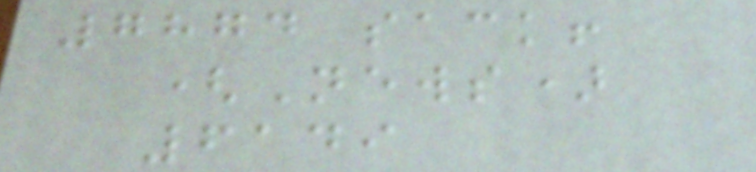7874 sack!
(News)
6149
